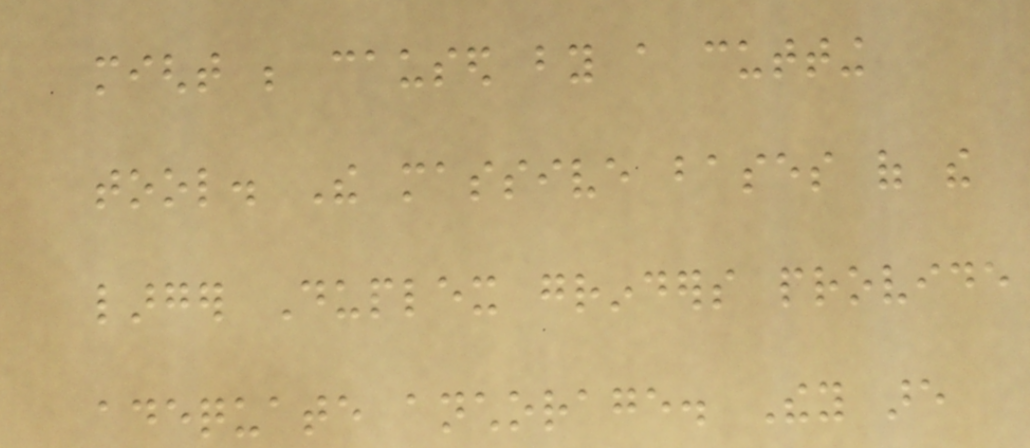might be caused by a cutting
tool. The massive bases of the
larger Duplex grinders provide
adequate anchorage. They are
